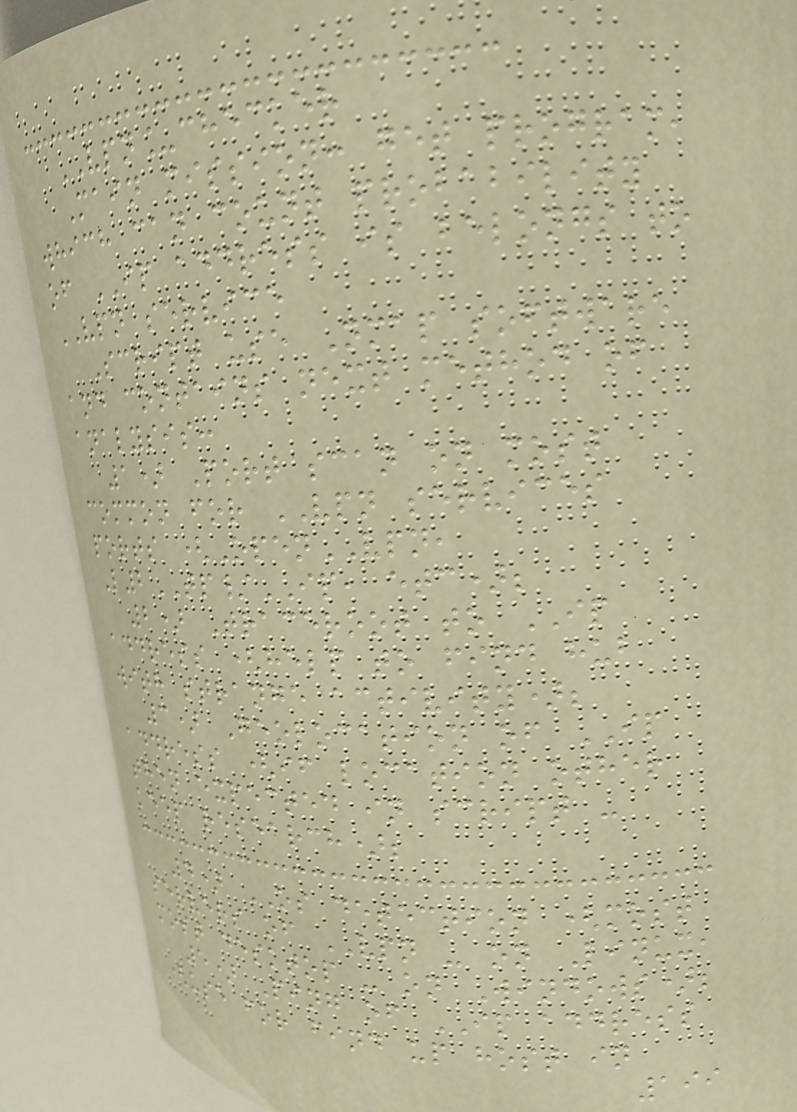VPN_checker
Main mission: get program,
which can count probability
of IP address is belongs to
VPN service
Script use Nmap software
and contains next method of
analysis:
1) Port scan on most
common for VPN services
ports (OpenVPN,
L2TP/IP, etc);
2) Traceroot to IP
address (help to find hub
with strange activity);
3) Geolocation of IP
address (if location other
then expected in script -
keep research);
4) OS detection (most
servers of VPN - on Linux,
most desktop - on Windows);
5) Ping of IP address
(use for find up host in
199
